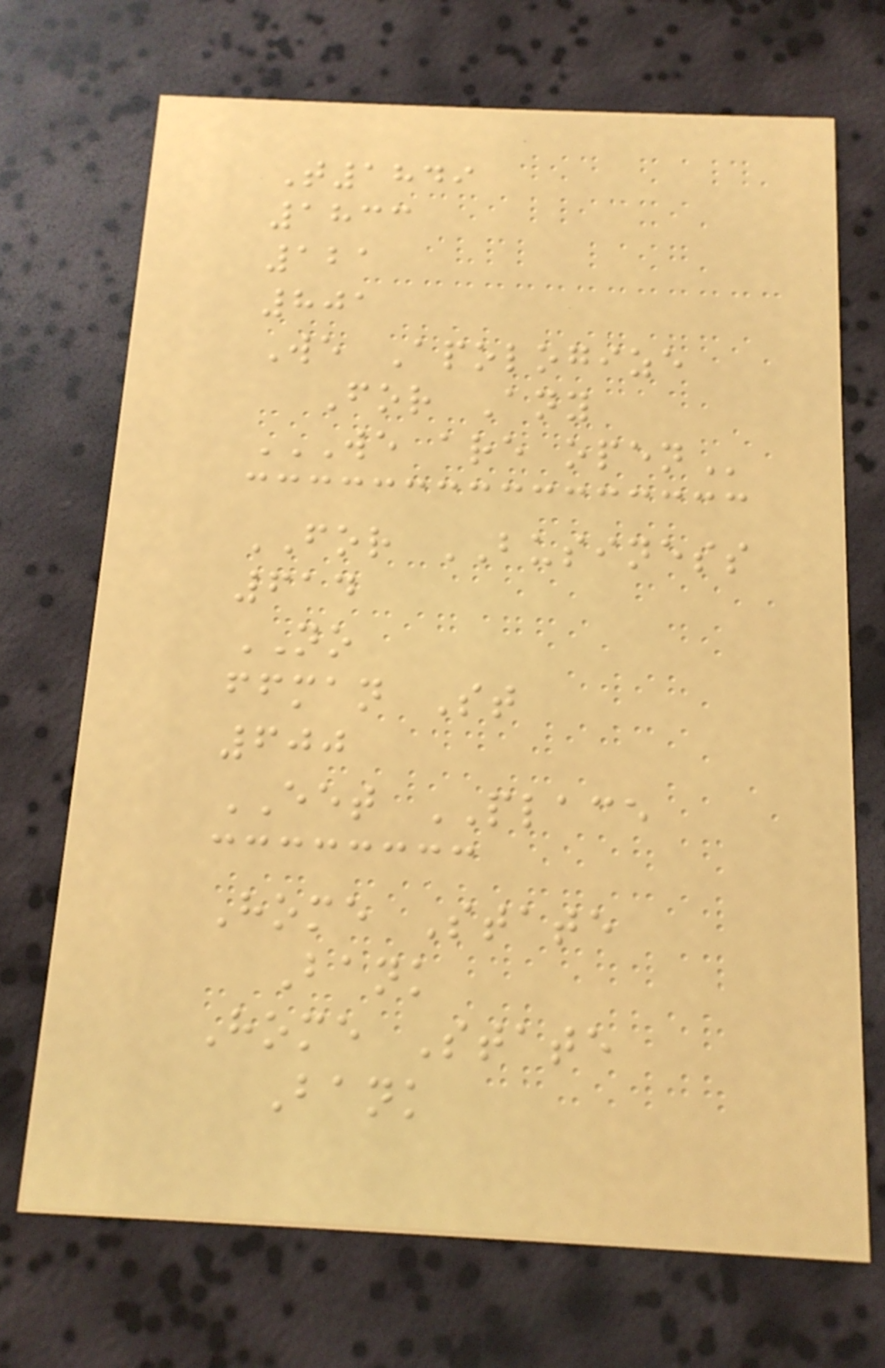T1849
1833
121
801
We Apologize
For Any
WE ARE OPEN
FOR BUSINESS
614
NO
ffman St
600
EET PLACE
Home State
Bank
Home State
Bank
